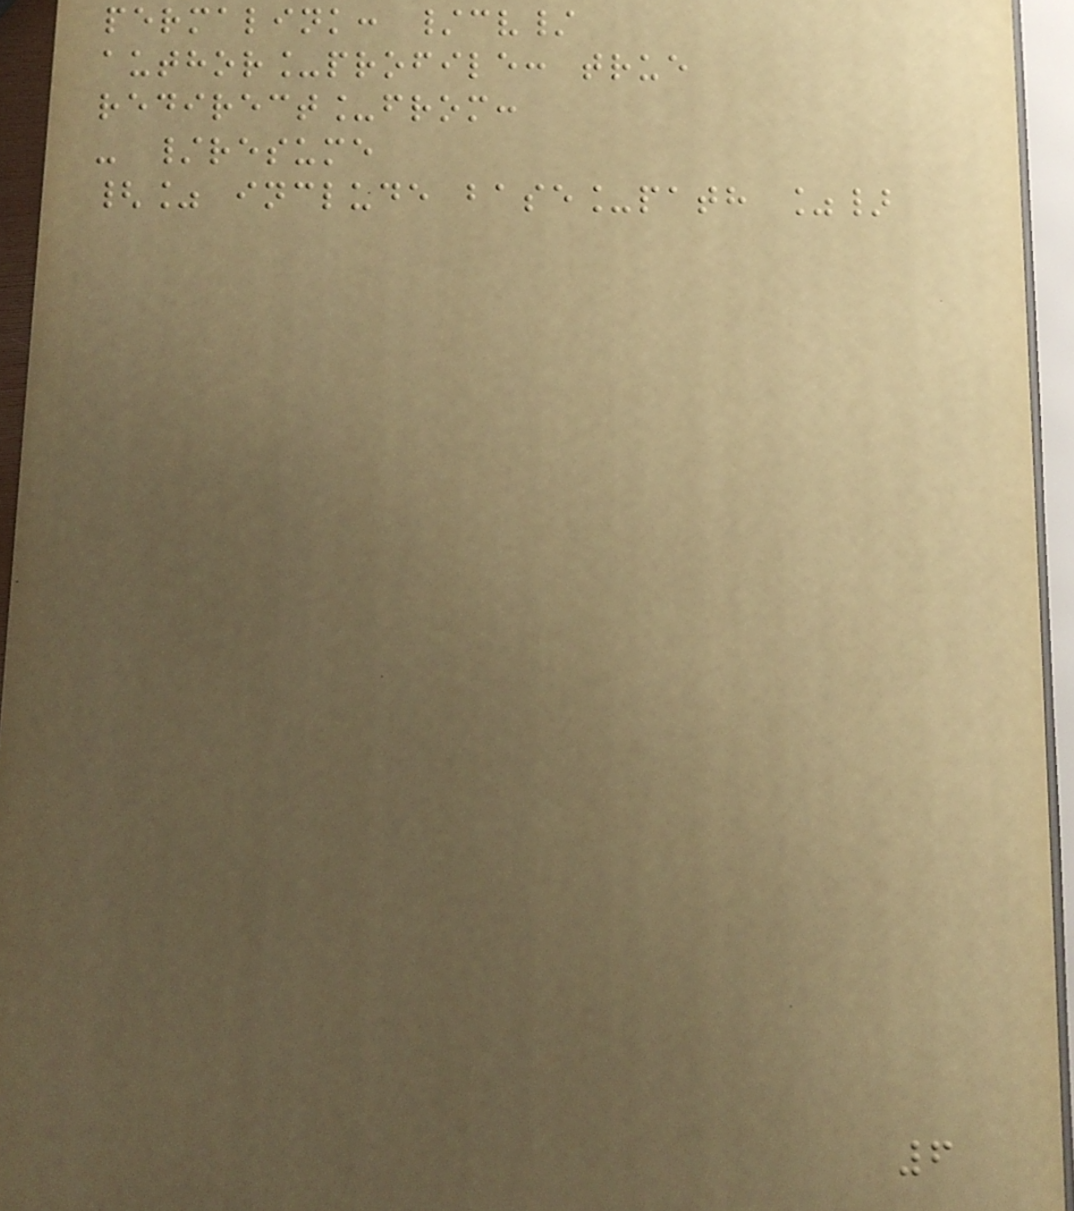permalink: /cv/
author_profile: true
redirect_from:
- /resume
{% include base_path %}
6
